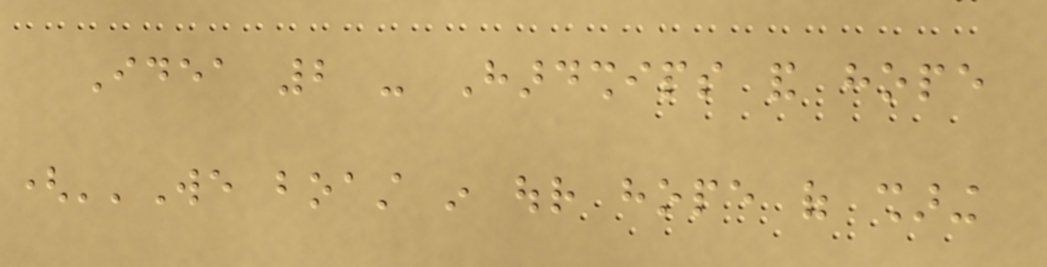Idea 2 - Hardships and hope
(''We boast in our hope of sharing
